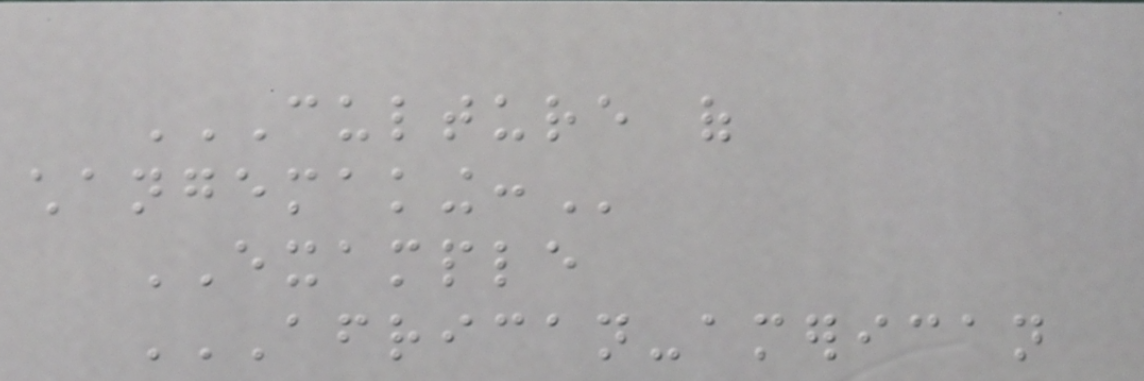CULTURE OF
CHANGEMAKING:
EXAMPLE
AFRICAN-AMERICAN
